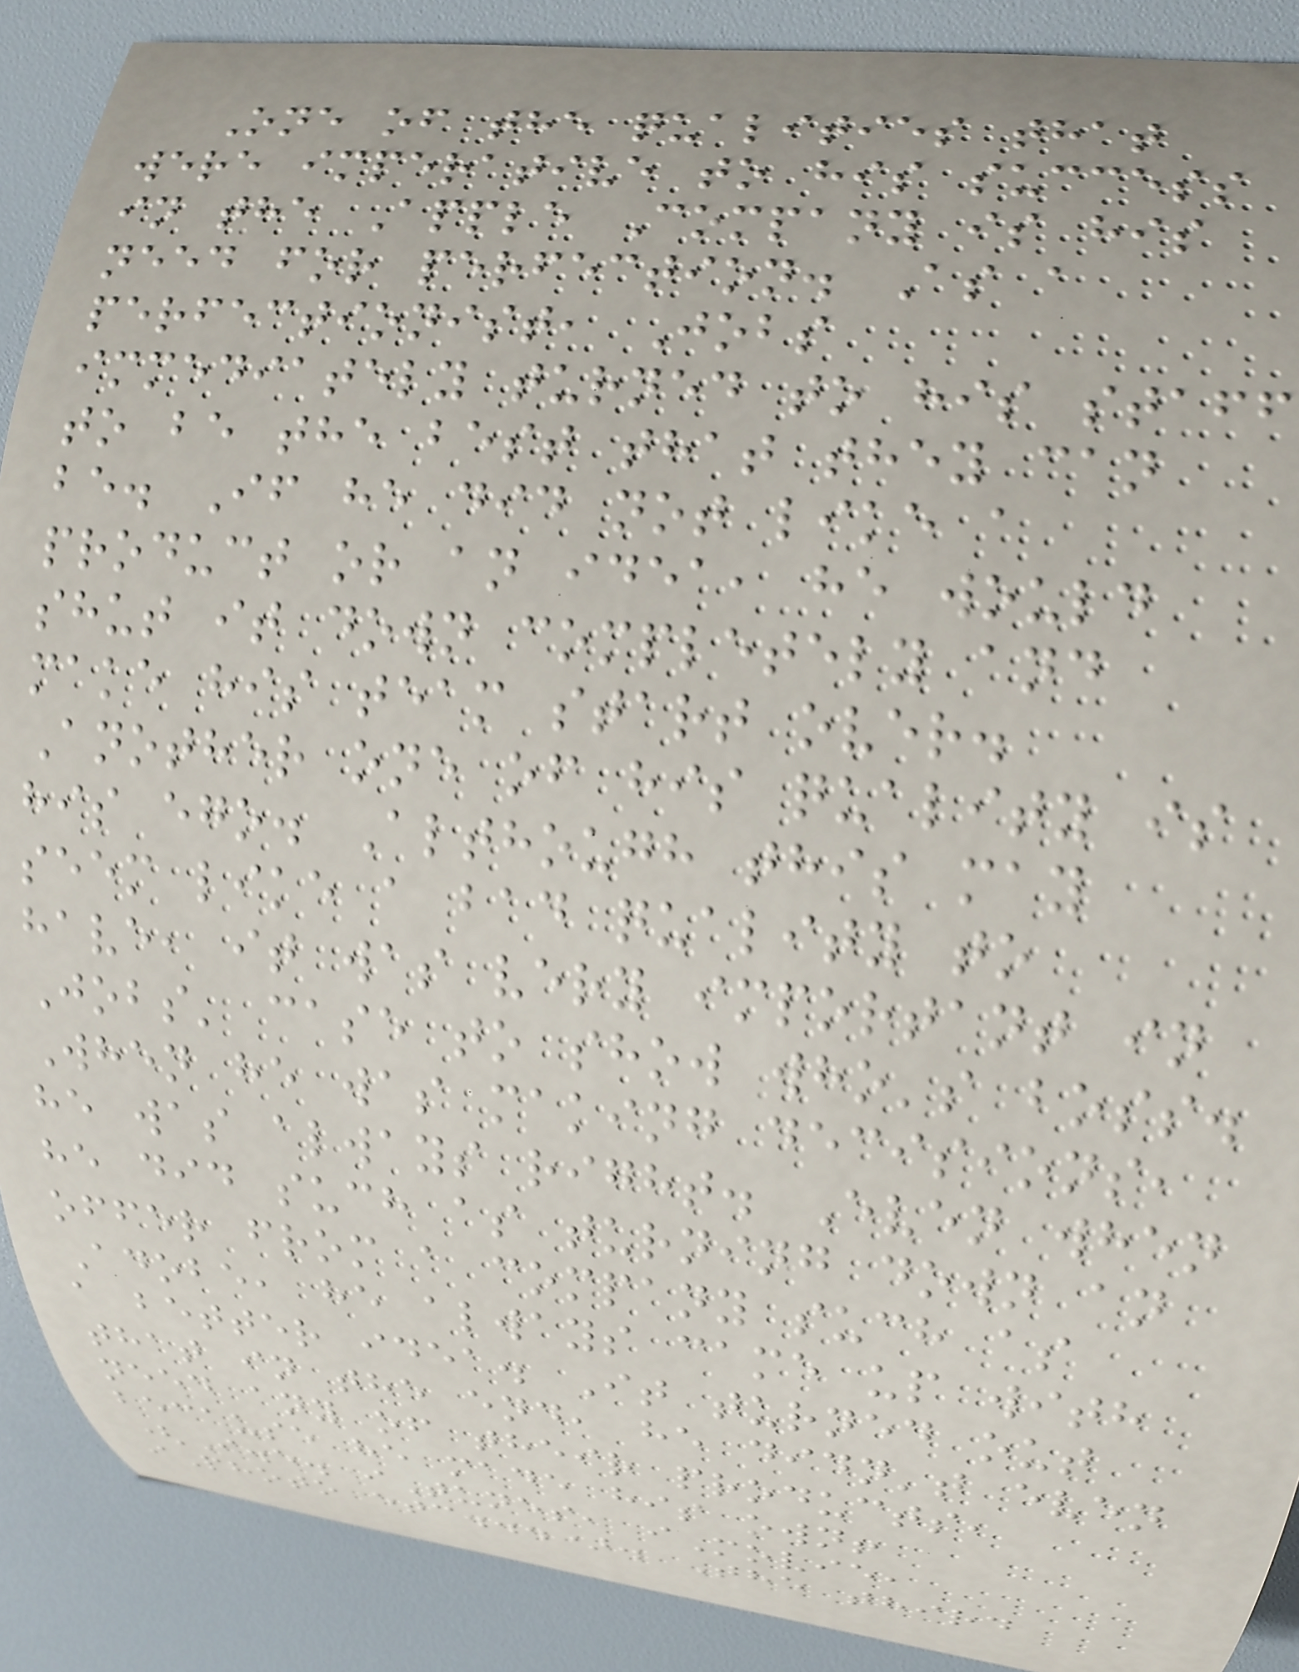One of the qualities that
were imperative to his success
in the Apple Company is his
need for perfection. As a
perfectionist, Jobs
immediately turned to his staff
to be the best that they can
be. If he did not like a
product or an idea, he would
shut it down completely and
make his team start over.
Another one of his quality is
his ego. Although this may
seem like a bad quality to
have, it was very important in
Jobs' case to show who's boss.
When he was making decisions,
he was always right. Even when
he did such as turning down an
offer from a company such as
Adobe, he always came up with
a better idea. It turned out
that in the end, he didn't even
need any of their products,
because he made his own!
(I.e. iTunes, iMovie,
iPhoto etc...). The third
